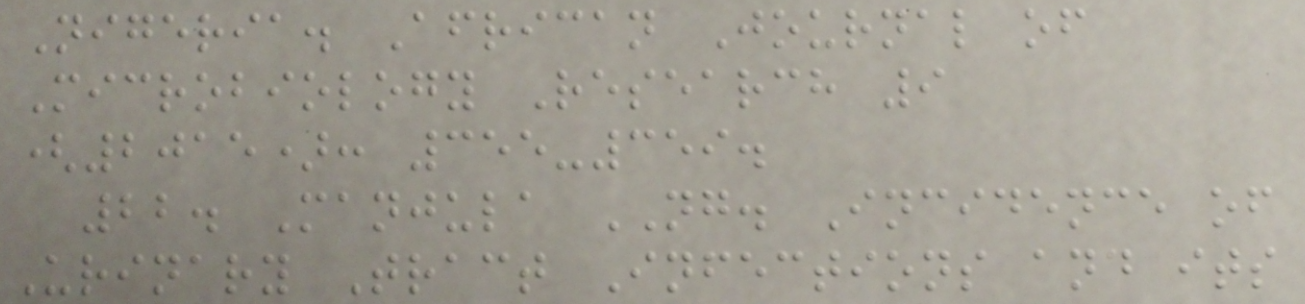Nigeria. African Journal of
Microbiology Research 9
(2015): 355-359.
22. Manjula NG. Incidence of
Urinary Tract Infections and its
